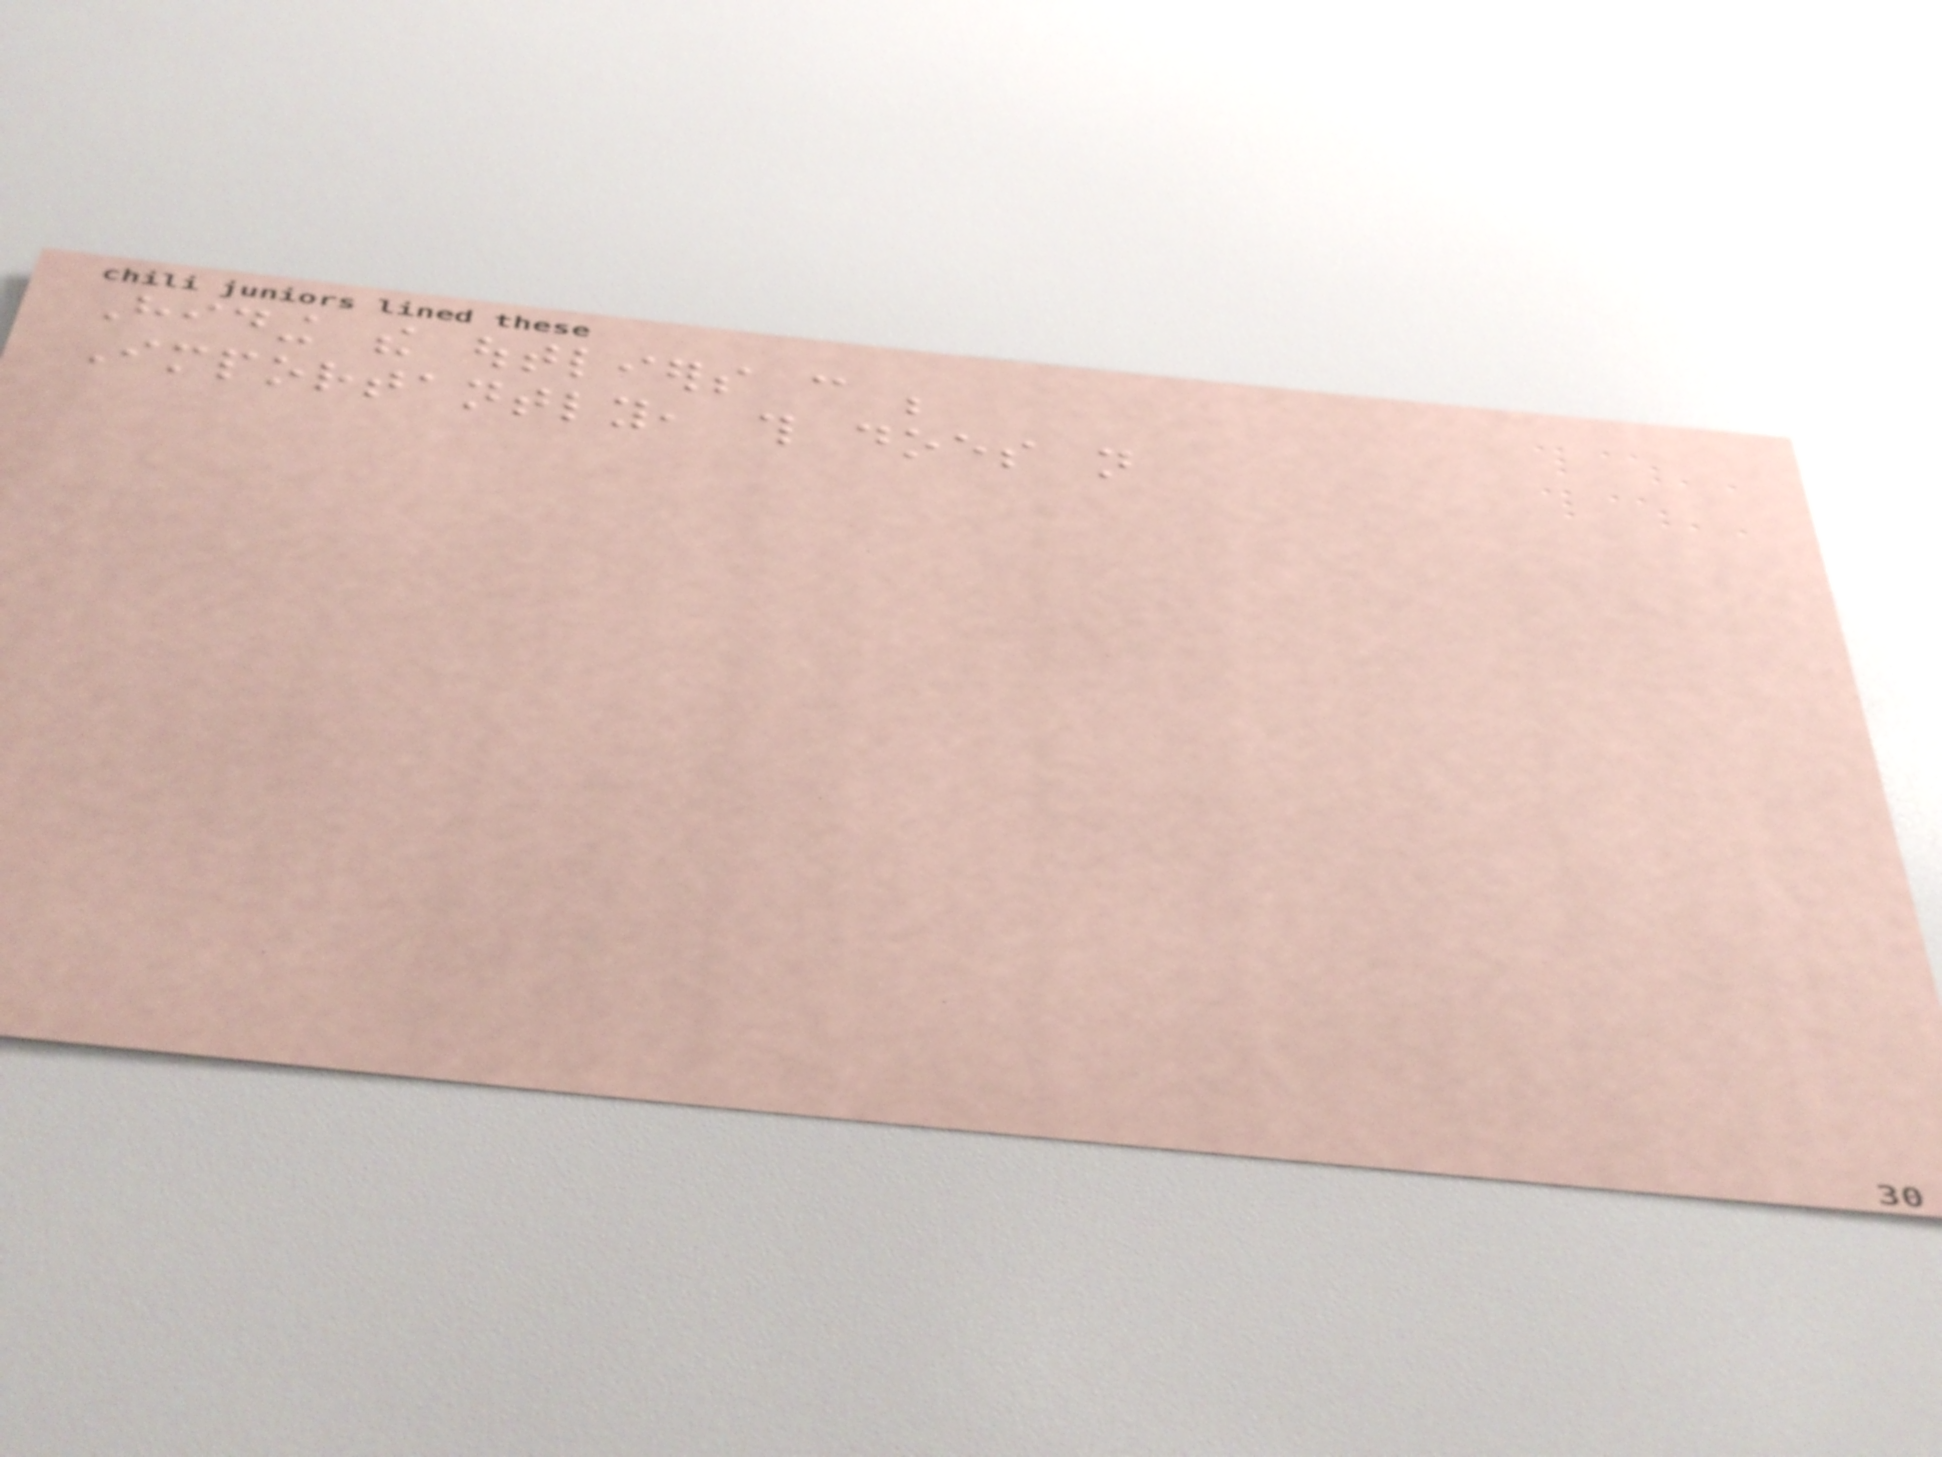Hiding the outliers can be
Importantly, this does not
